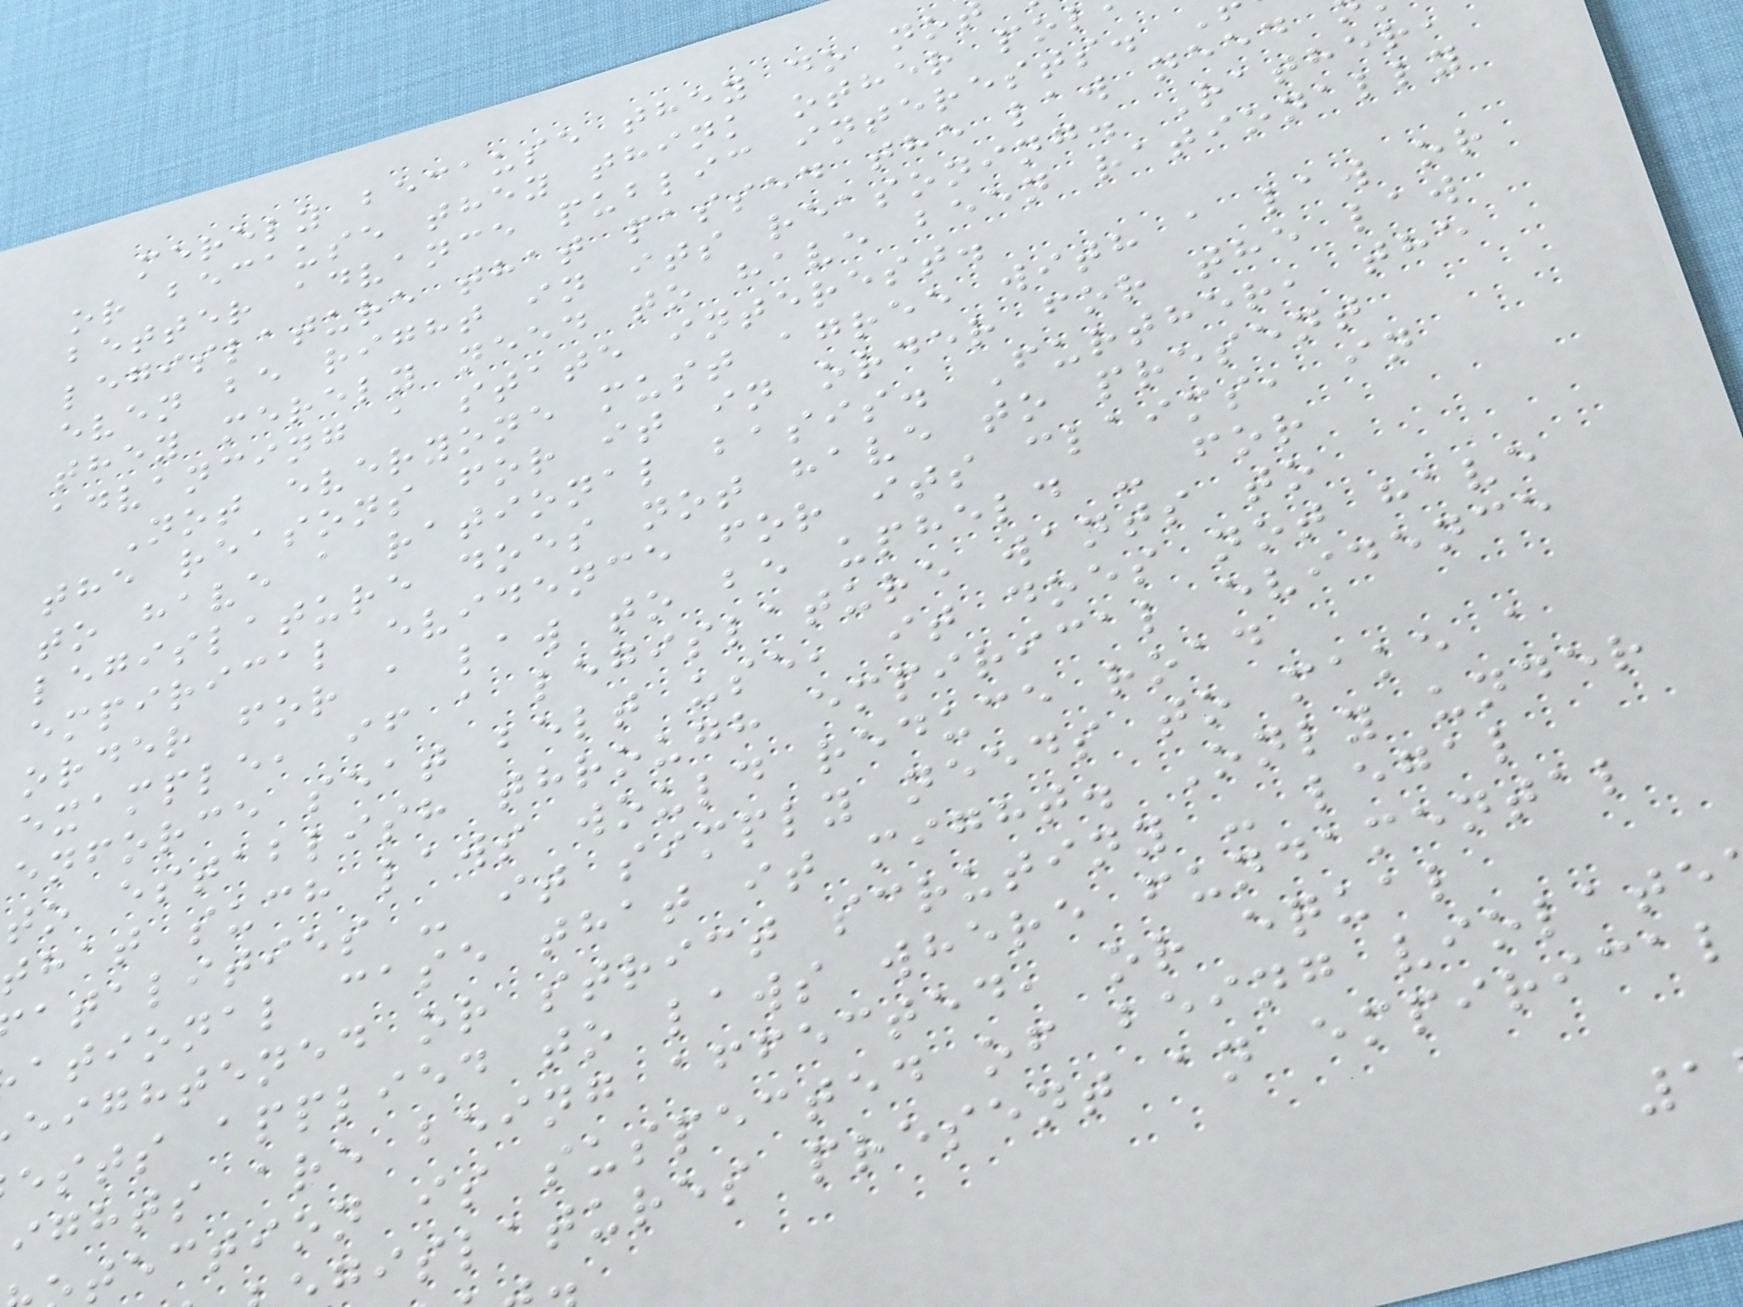merely because they do no
or because they think other po
better advance public interests.
legislature that passed the law need
even be right in its reasoning. Rather,
they merely need to have been rationally
advancing a state interest.
Not everyone must agree with a law or
the reasons for it in order for the law
to have a rational basis. Further, the
legislature does not have to present
empirical evidence for its claims, in
order for a law to be upheld - for
example, if a legislature wants to
enforce seat belt use, it does not have
to establish through empirical evidence
that such laws would reduce road
atalities - it simply needs to make a
ational case that it might. Only under
eightened or strict scrutiny - legal
ests applied to laws where fundamental
ights are being affected, or equal
tection is suspected of being violate
gislatures present an empirical
